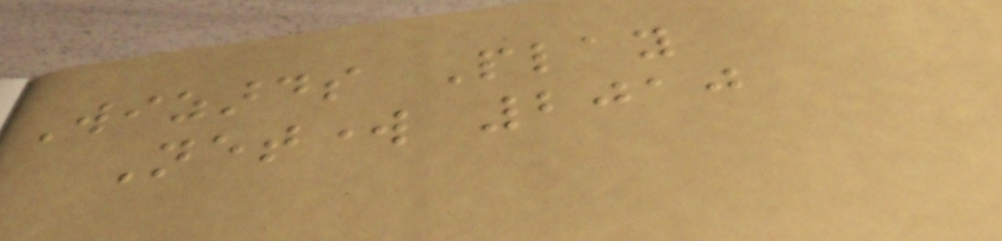Wizards Play
Network 2010
